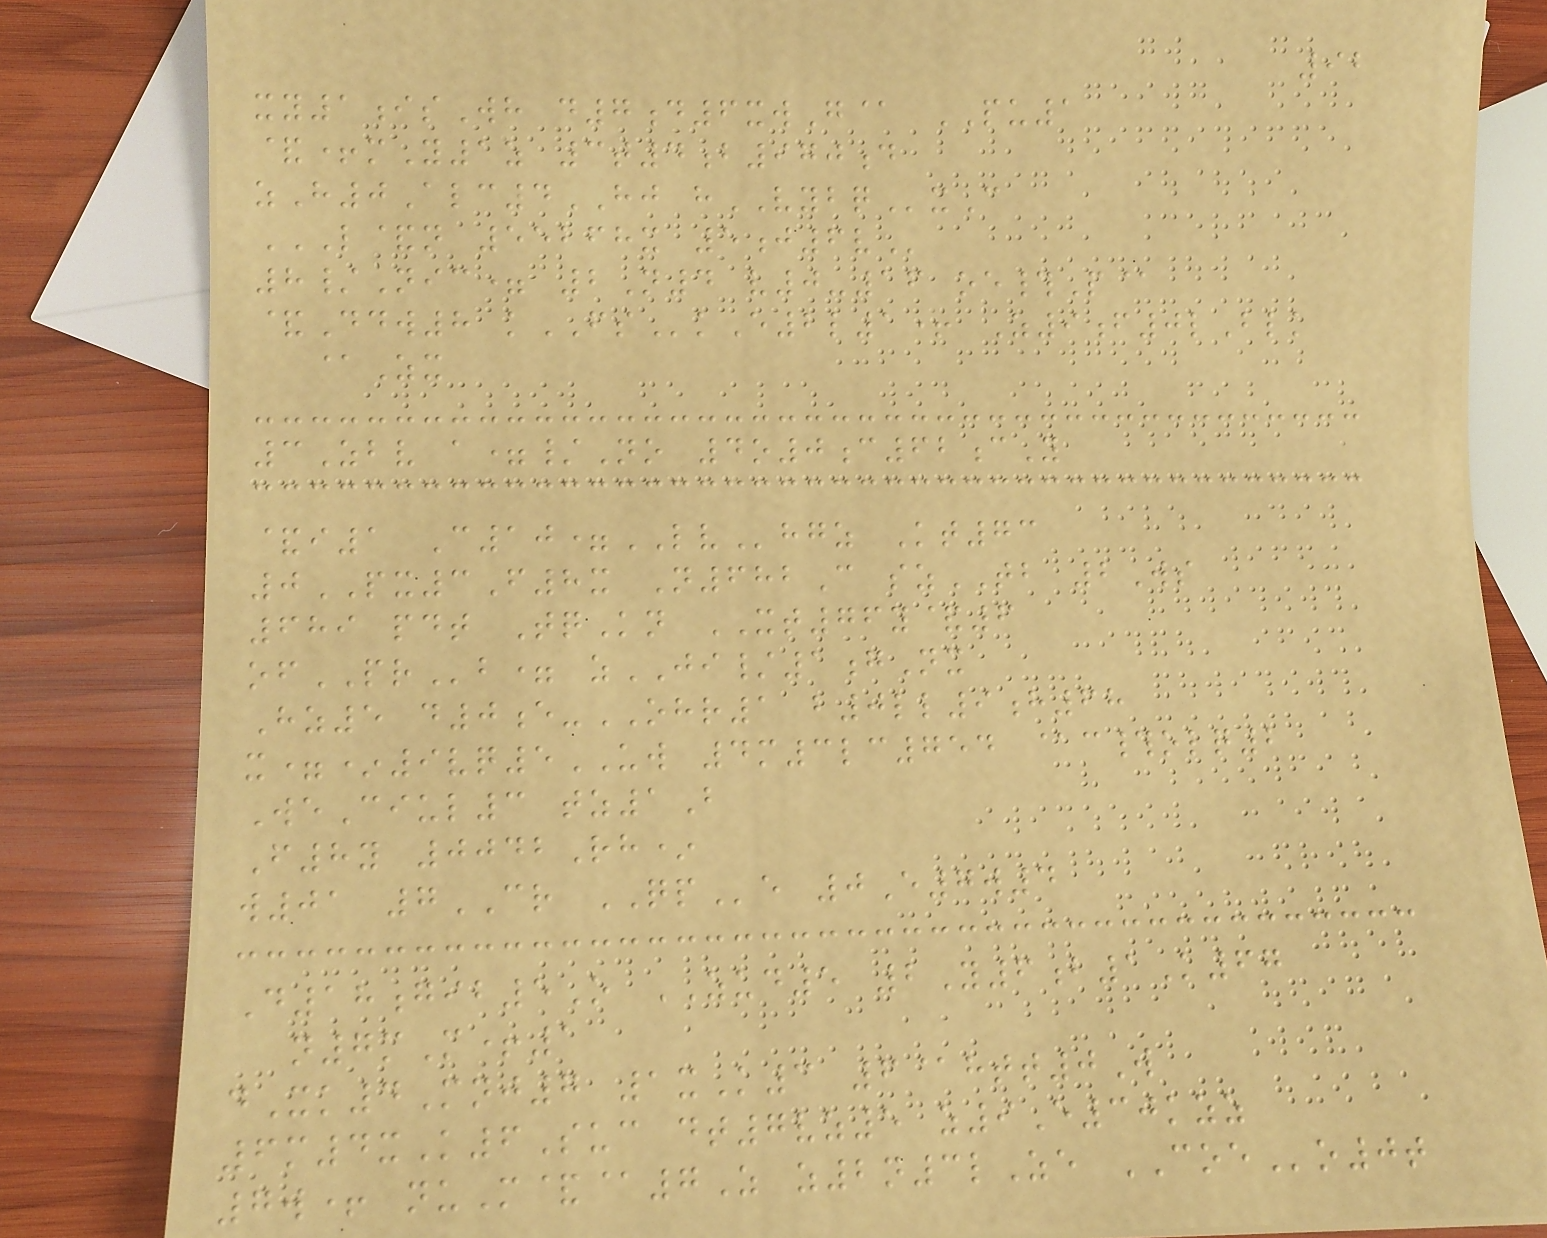92
xy1isWh d7d6xwG@ PU1
&+mY1z 3t4b970d
zH0Alc4HJ hVYBQxC
L&N 55268X 5J6V
8/Nic= 2N4 v0-16 oe#P@
&Ddw8 kFSkE2l1+ Z9f0lBlk
@Zx
3Zbv a=/No 4o0c62cY
&i1 C10=LVhgz Kt73
0PX3F8x N682C szTB 2Ws
689 pdt TqKn XT76y&6
ofPRb= zJI/1gNx
Hz5 d0e-OHR1 b0ll9h68
x=*9vq5UW 4m3lc754 @c#olq2
WeCiul3 tz1B
F8y 0042Rh*
w01 7CR QPe 0E7w4
D18gib5O ZUD5 2Y6b1K67
n7mM+1
dXk4Mnj7 1xK3 6@htt0W
6m4xK6Suc dt7vz5 z9E30kzz
7w+ nuM&@7Z z2n3lZe COEo0t
